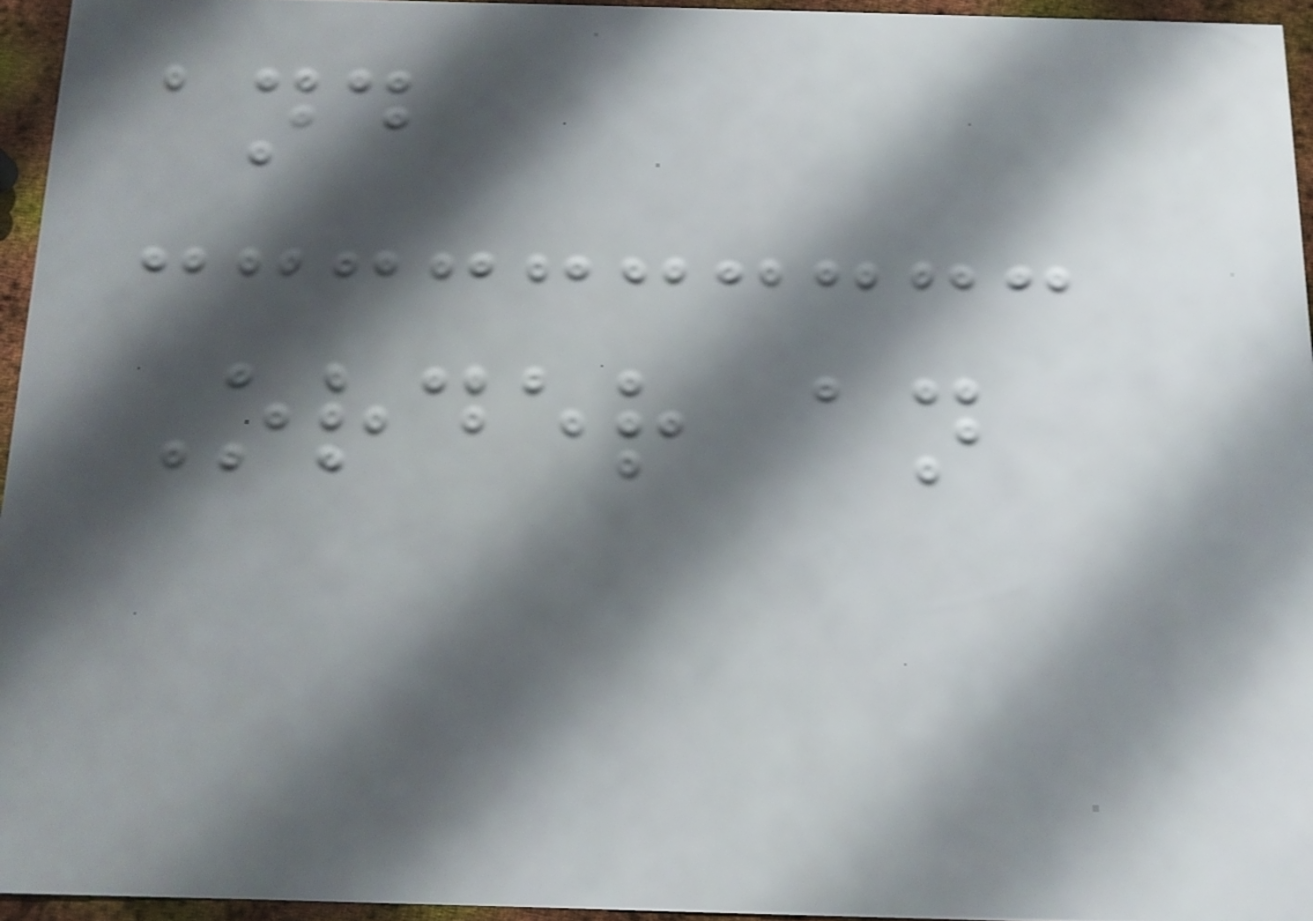and
Order an
